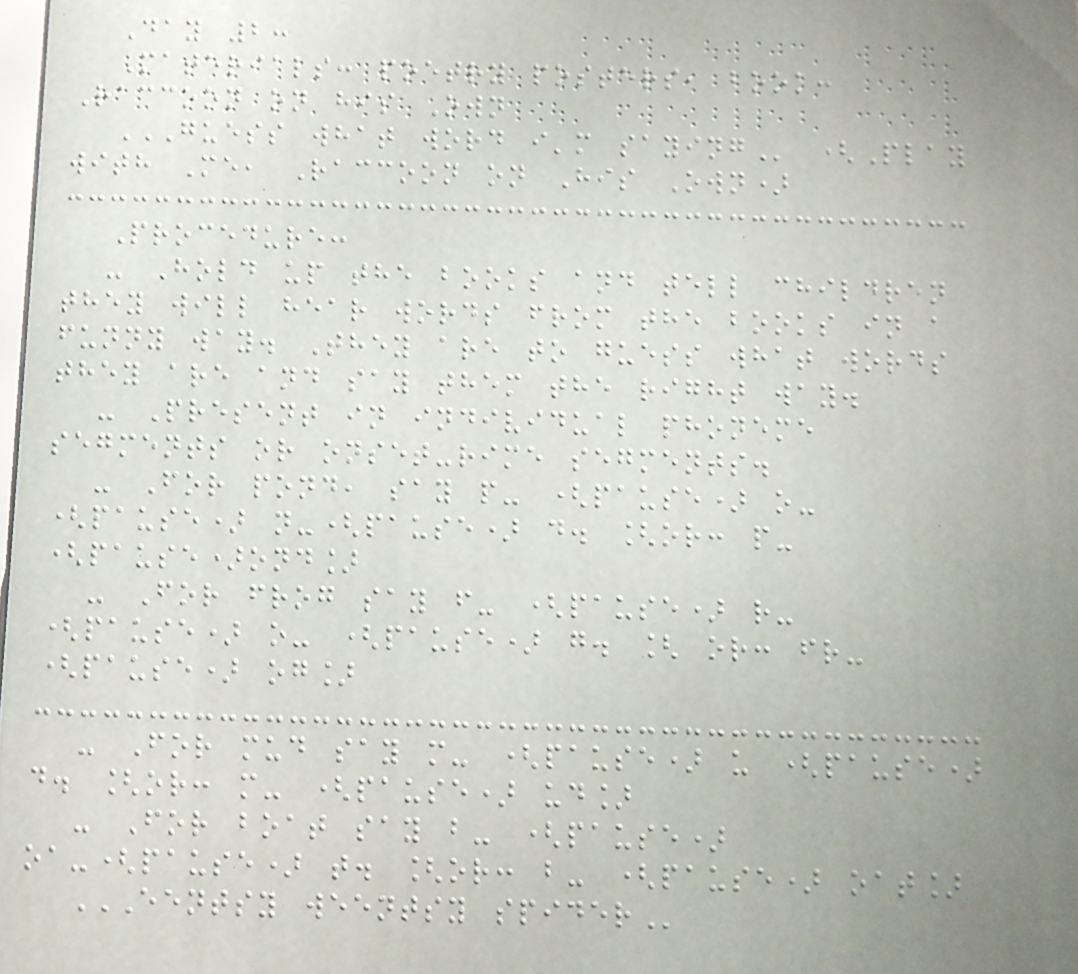Day 2:
Materials: poetry posters, book:
Raccoon on his Own
GUESS WHAT WORD I'M SAYING (Play
with Me, Raccoon on His Own)
Procedure:
- Hold up the books and tell children
they will hear words from the books in a
funny way. They are to guess what words
they are and say them the right way.
- Present in individual phoneme
segments or onset-rime segments.
- For pond, say p- (pause) o-
(pause) n-(pause) d. [or: p-
(pause)ond]
- For frog say f- (pause) r-
(pause) o- (pause) g. [ or: fr-
(pause) og]
- For mud say m- (pause) u (pause)
d. [or: m- (pause) ud]
- For boat say b- (pause)
oa-(pause) t. [or: b- (pause) oat]
EENTSY WEENTSY SPIDER
